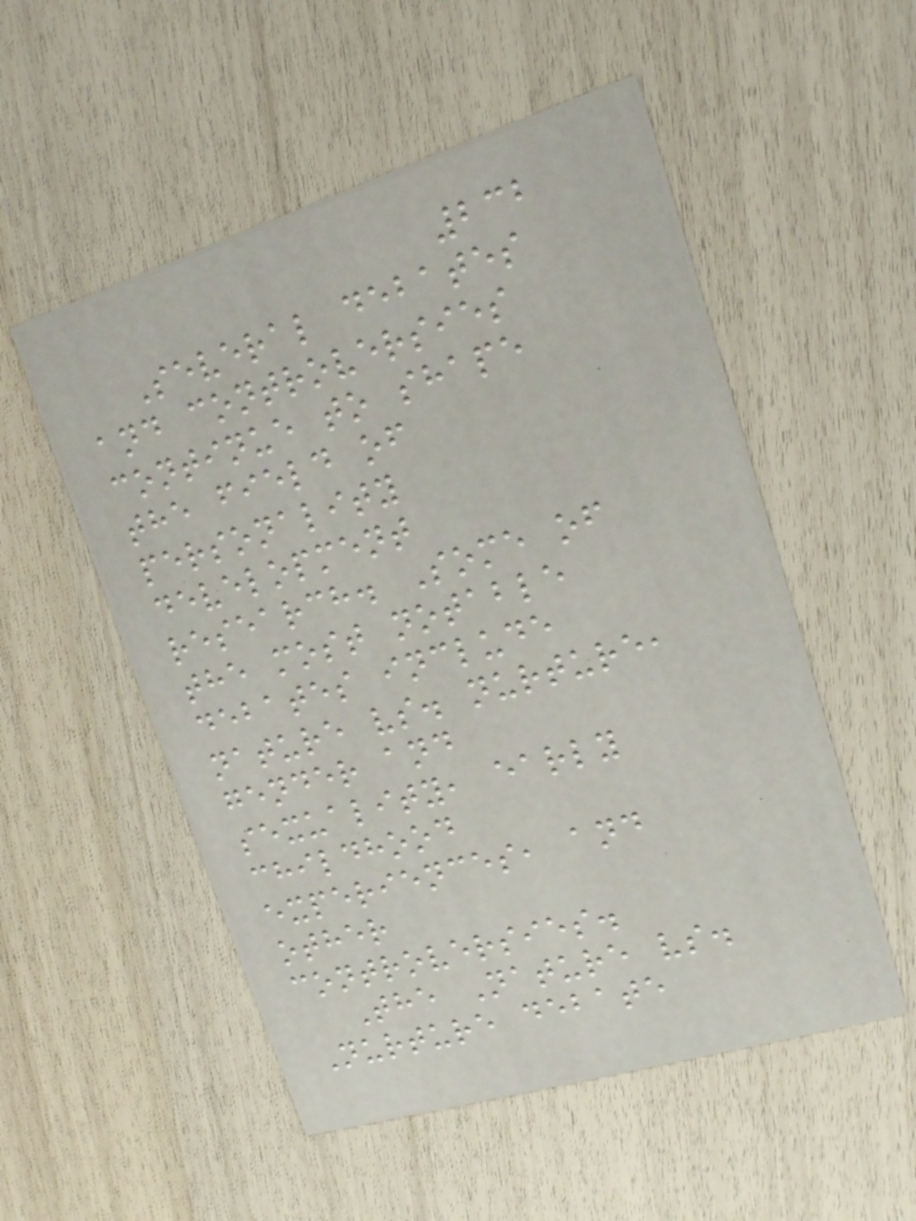232
Several debates
and controversies
continue to shape
the field of
personality
development
research. Some of
the most notable
debates include
nature vs. nurture,
gender and
sexuality, early
childhood
experiences, and
other
controversies.
The Nature vs.
Nurture debate
